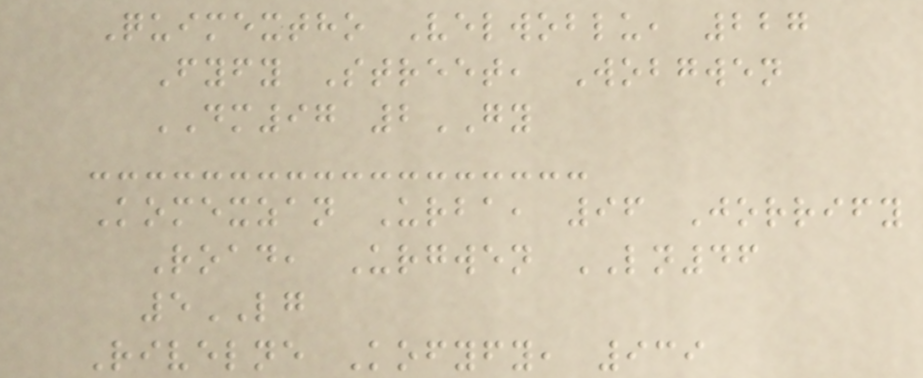Quimextho Velwoblu, 227
Fyfy Street, Wobgwen
DM97 2GY
Komexzan Urba, 96 Jorrify
Road, Urgwen LN46
5LG
Rivelne Kofyfy, 939
